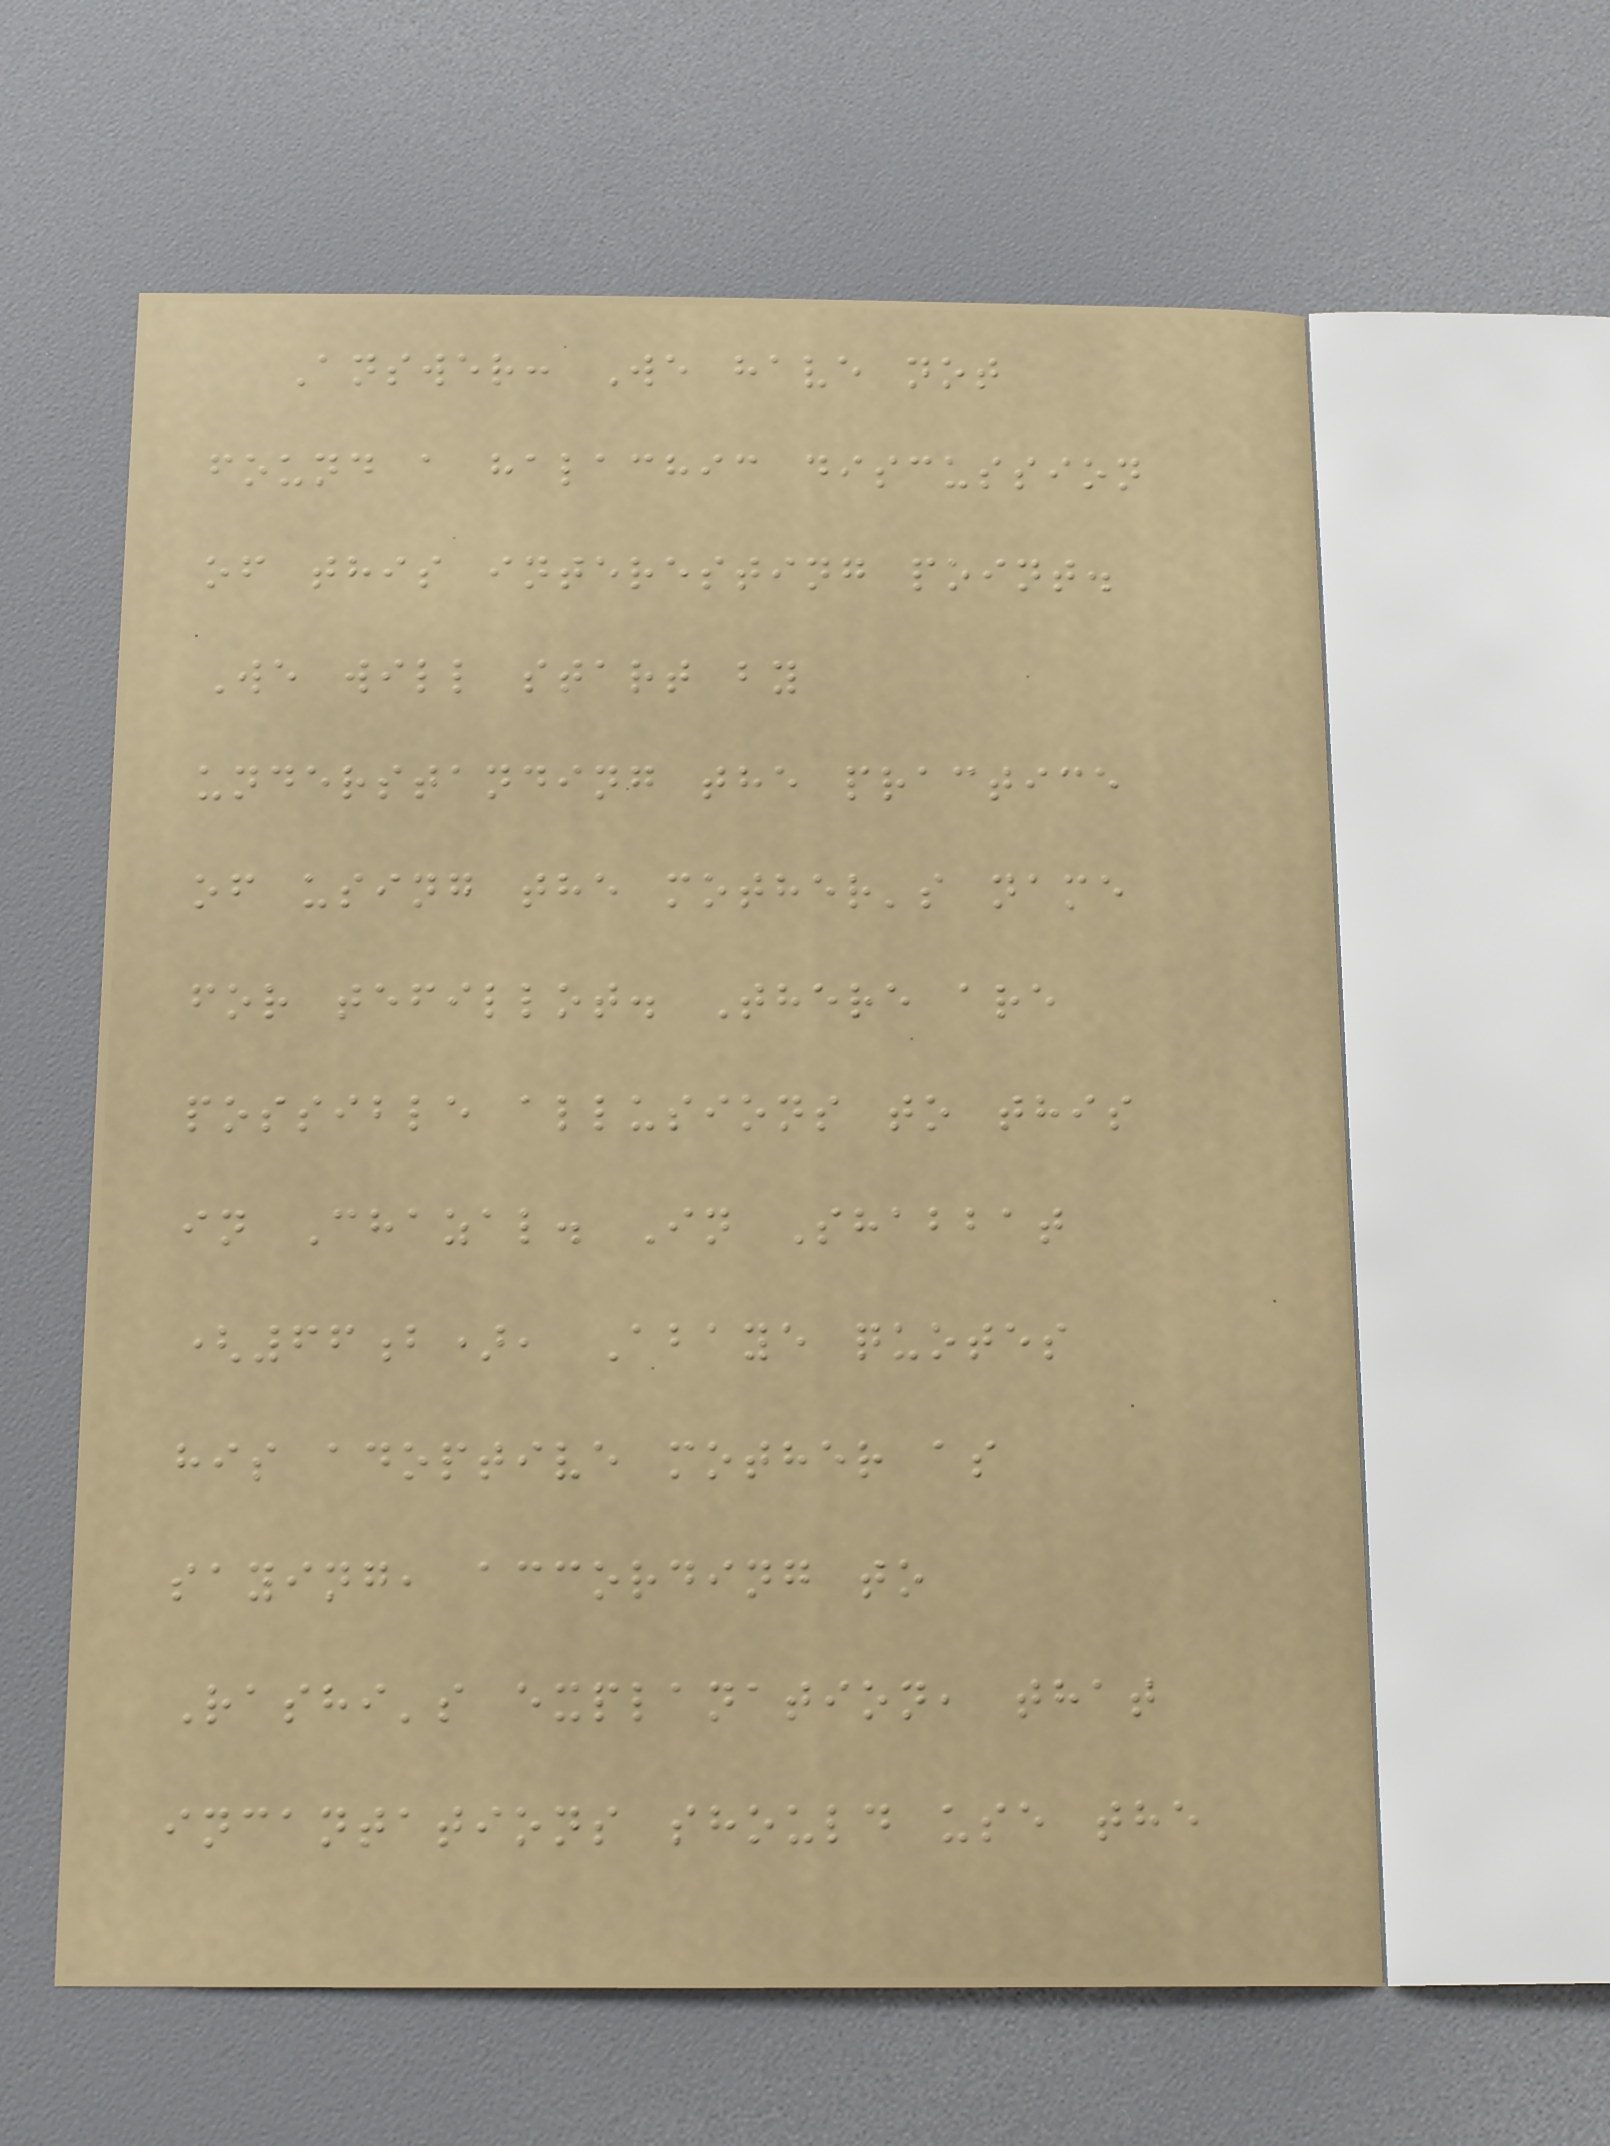Answer: We have not
found a halachic discussion
of this interesting point.
We will start by
understanding the practice
of using the mother's name
for tefillot. There are
possible allusions to this
in Chazal. In Shabbat
(66b), Abaye quotes
his adoptive mother as
saying, according to
Rashi's explanation, that
incantations should use the
